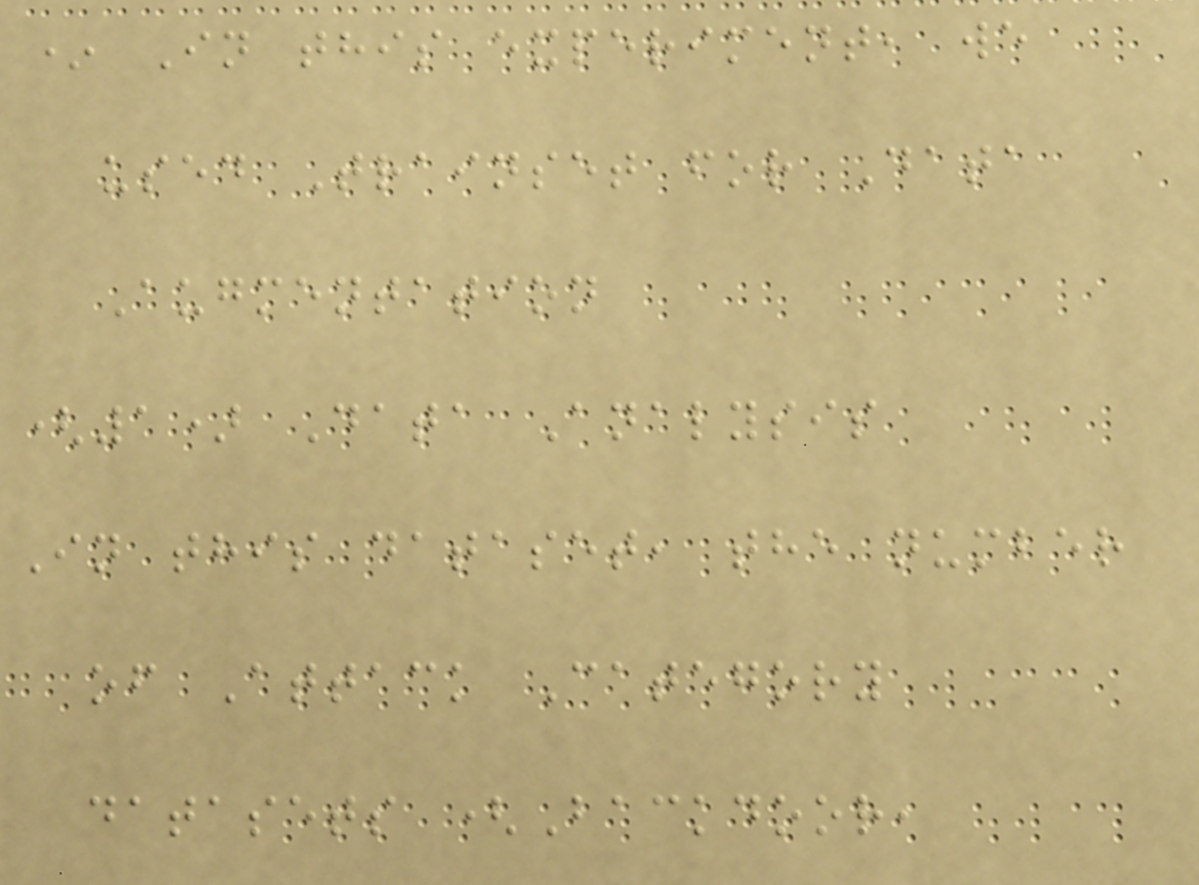* In this experiment, we
used Trainset for Data
Augmentation
(1) Data Analysis
In this dataset, the number
of Attack Category
datasets (Backdoor,
